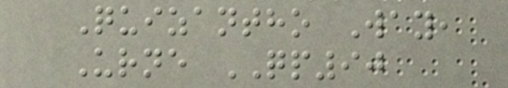Quizantho Way,
Urne QP90
